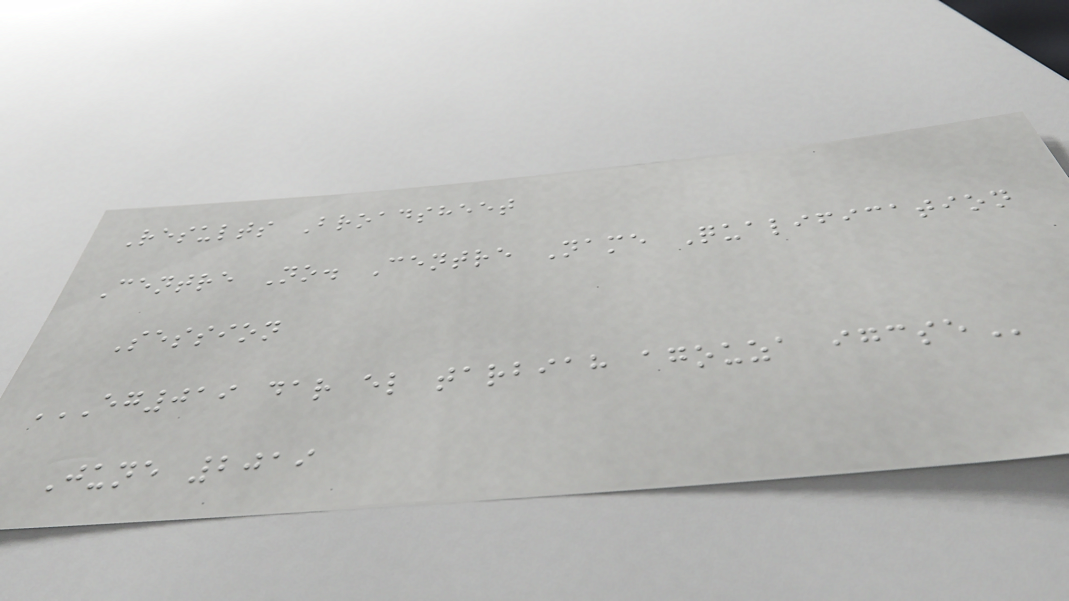Results Broadsheet
Centre No. Centre Name Qualification
Session
EG019 DAR EL TARBIAH AGOUZA IGCSE
June 2019
